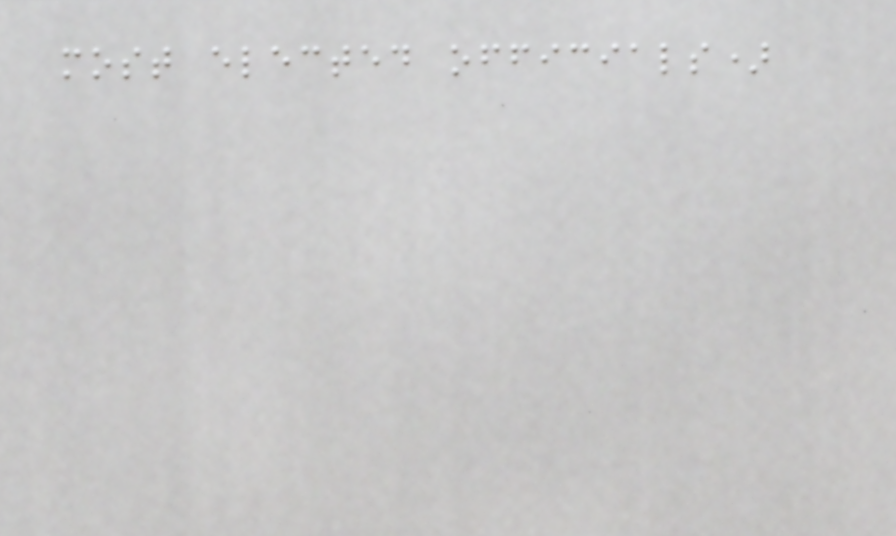most elected officials)
